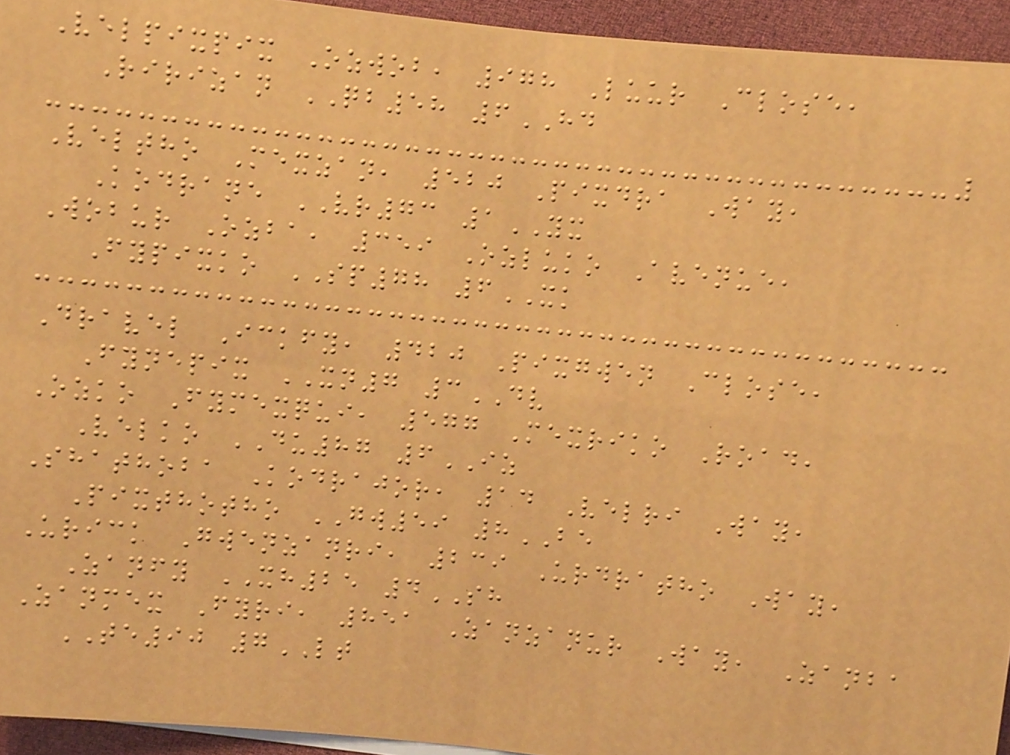Velpixpix Ozwob, 978 Luur Close,
Ririzan QB58 6HD
Veltho Mexzan, 520 Pixdra Way,
Kodrane VR73 1YX
Wobur Ozba, 359 Ozluko Avenue,
Fypixko SP78 6XK
Dravel Ickfy, 420 Pixgwen Close,
Fynepix XN7 3DV
Ozko Fymexqui, 577 Mexriko Road,
Velko DU87 6IZ
Shathoba Kodrajor, 14 Velri Way,
Pixthotho GW59 8BE
Urick Gwenzanri, 239 Urdratho Way,
Zanfy XH25 4SH
Zanmex Fyri, 851 Zanzanur Way, Zanba
TE90 7LT
